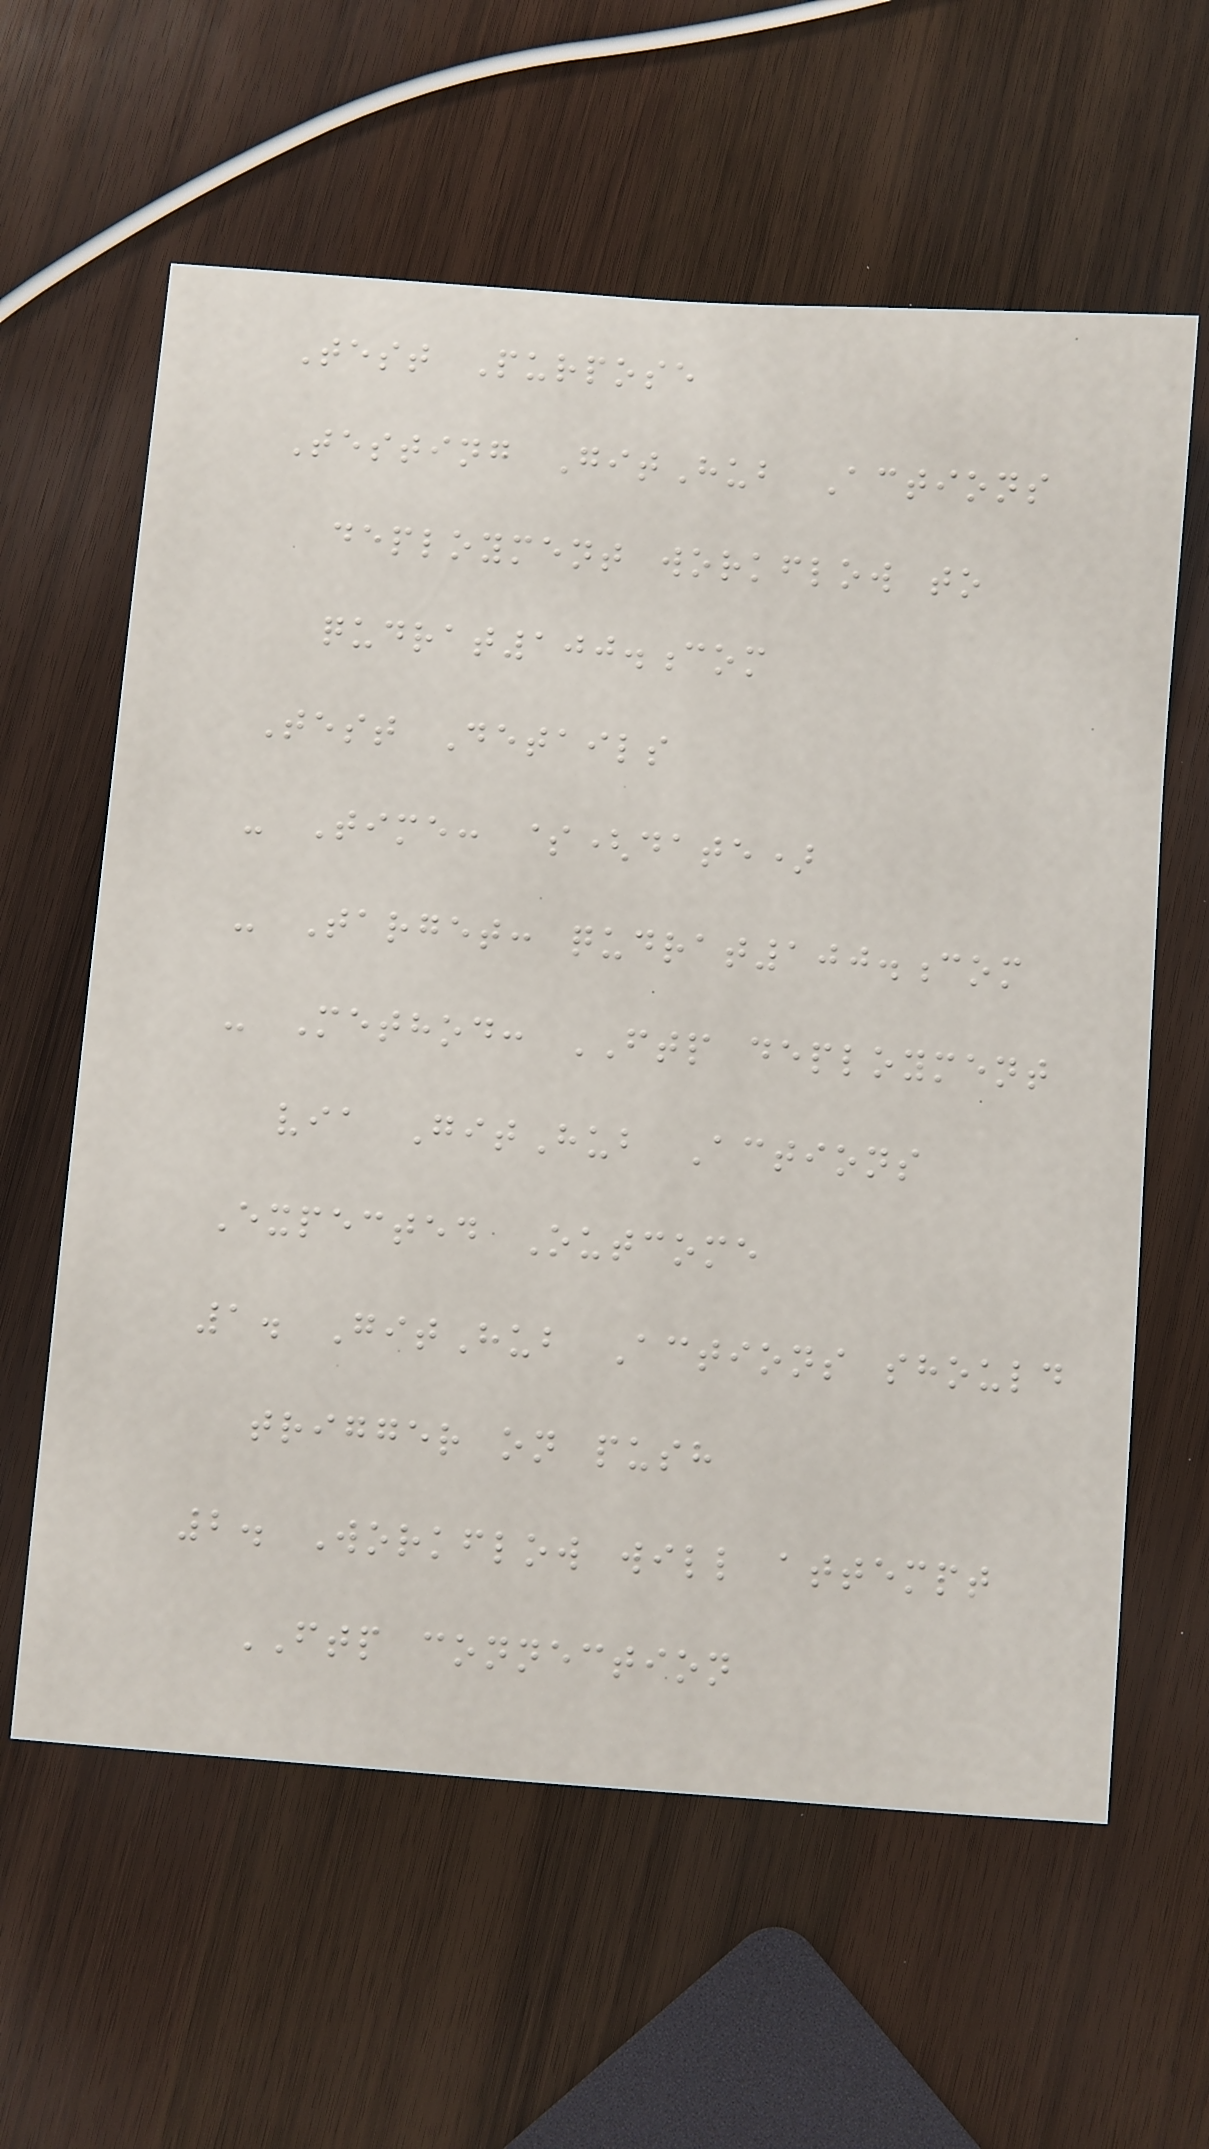Test Purpose
Testing GitHub Actions
deployment workflow to
qudrat100.com
Test Details
- Time: $(date)
- Target: qudrat100.com
- Method: FTP deployment
via GitHub Actions
Expected Outcome
1. GitHub Actions should
trigger on push
2. Workflow will attempt
FTP connection
